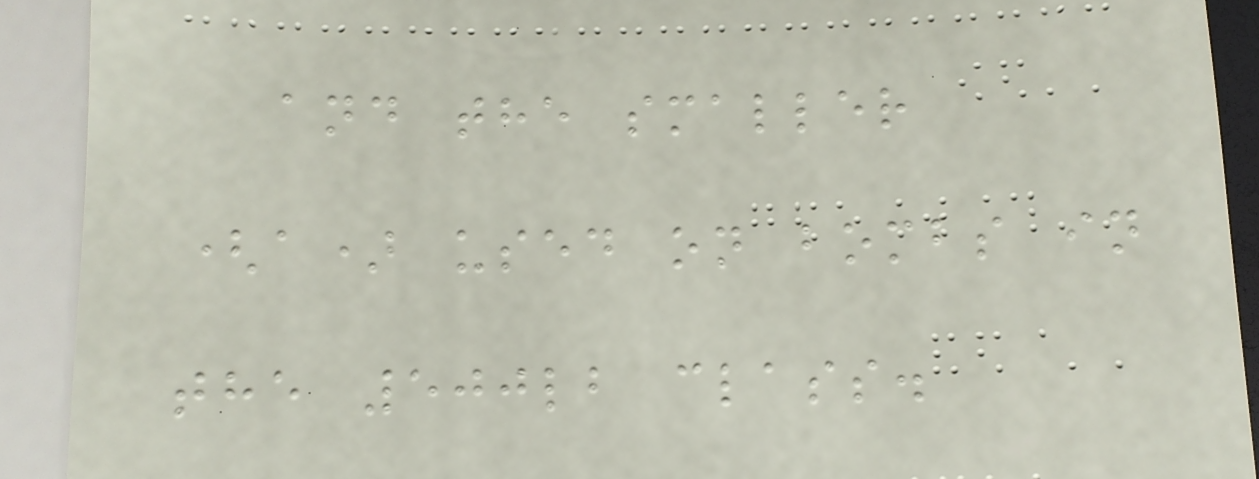and the smaller
(a) used on bombs in
the 500lb class.
